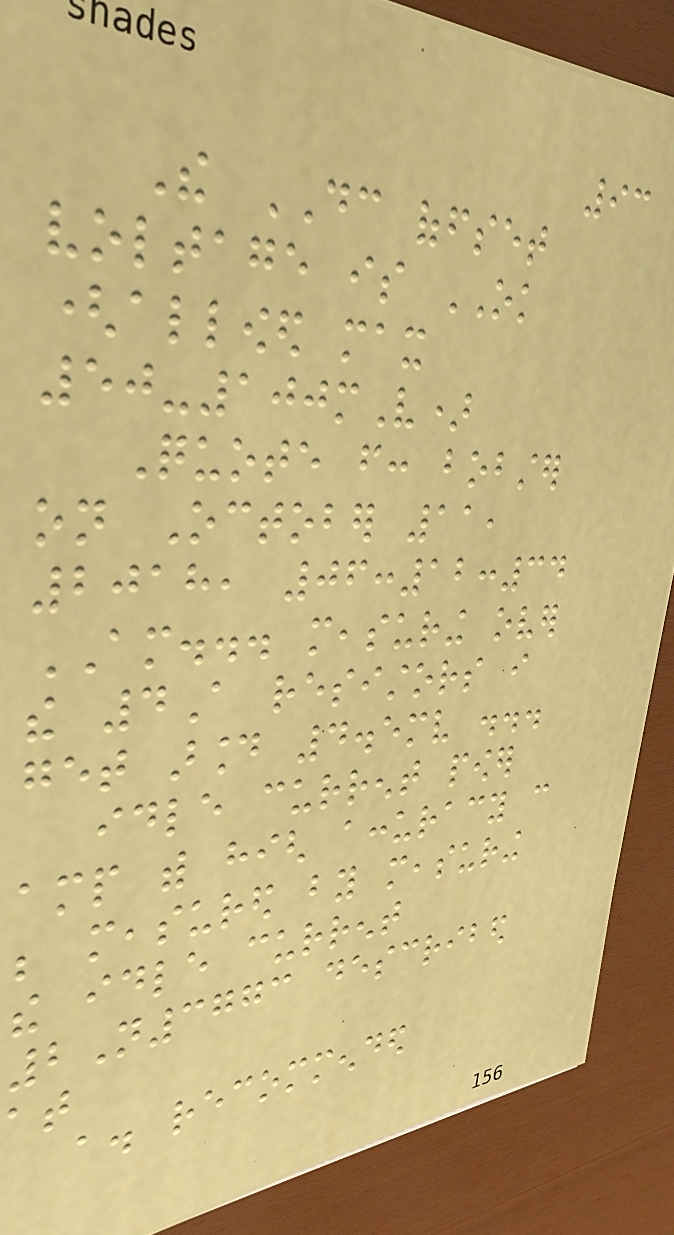93
The DC offset
voltage is OK
(allowed max
50-100mV)
Quote from: bobster
on October 11,
2018, 06:12:34
AM... measuring over
the 4A resistors i
get around 4.5mv ...
idle current power
amp with high accuracy can
be measured by measuring
the idle current
2N3773 described
at
a. recommended
